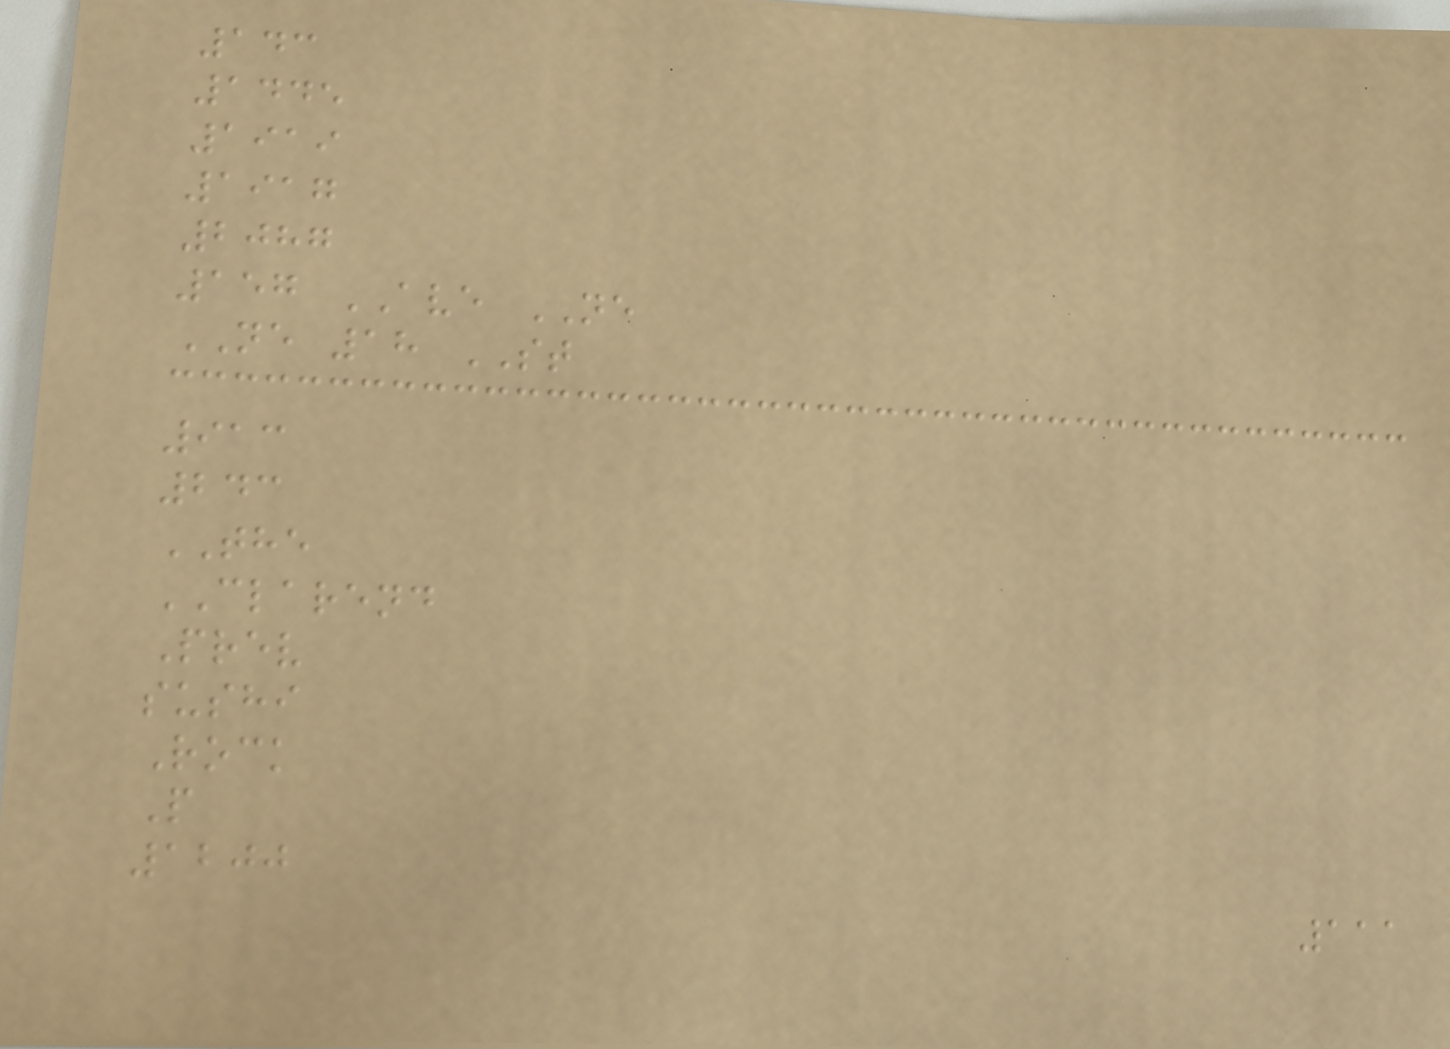143
1445
1919
1917
2087
157 AVE NE
NE 18 ST
913
243
THE
CLAREND
Prev
sushi
Rock
P
1200
111
